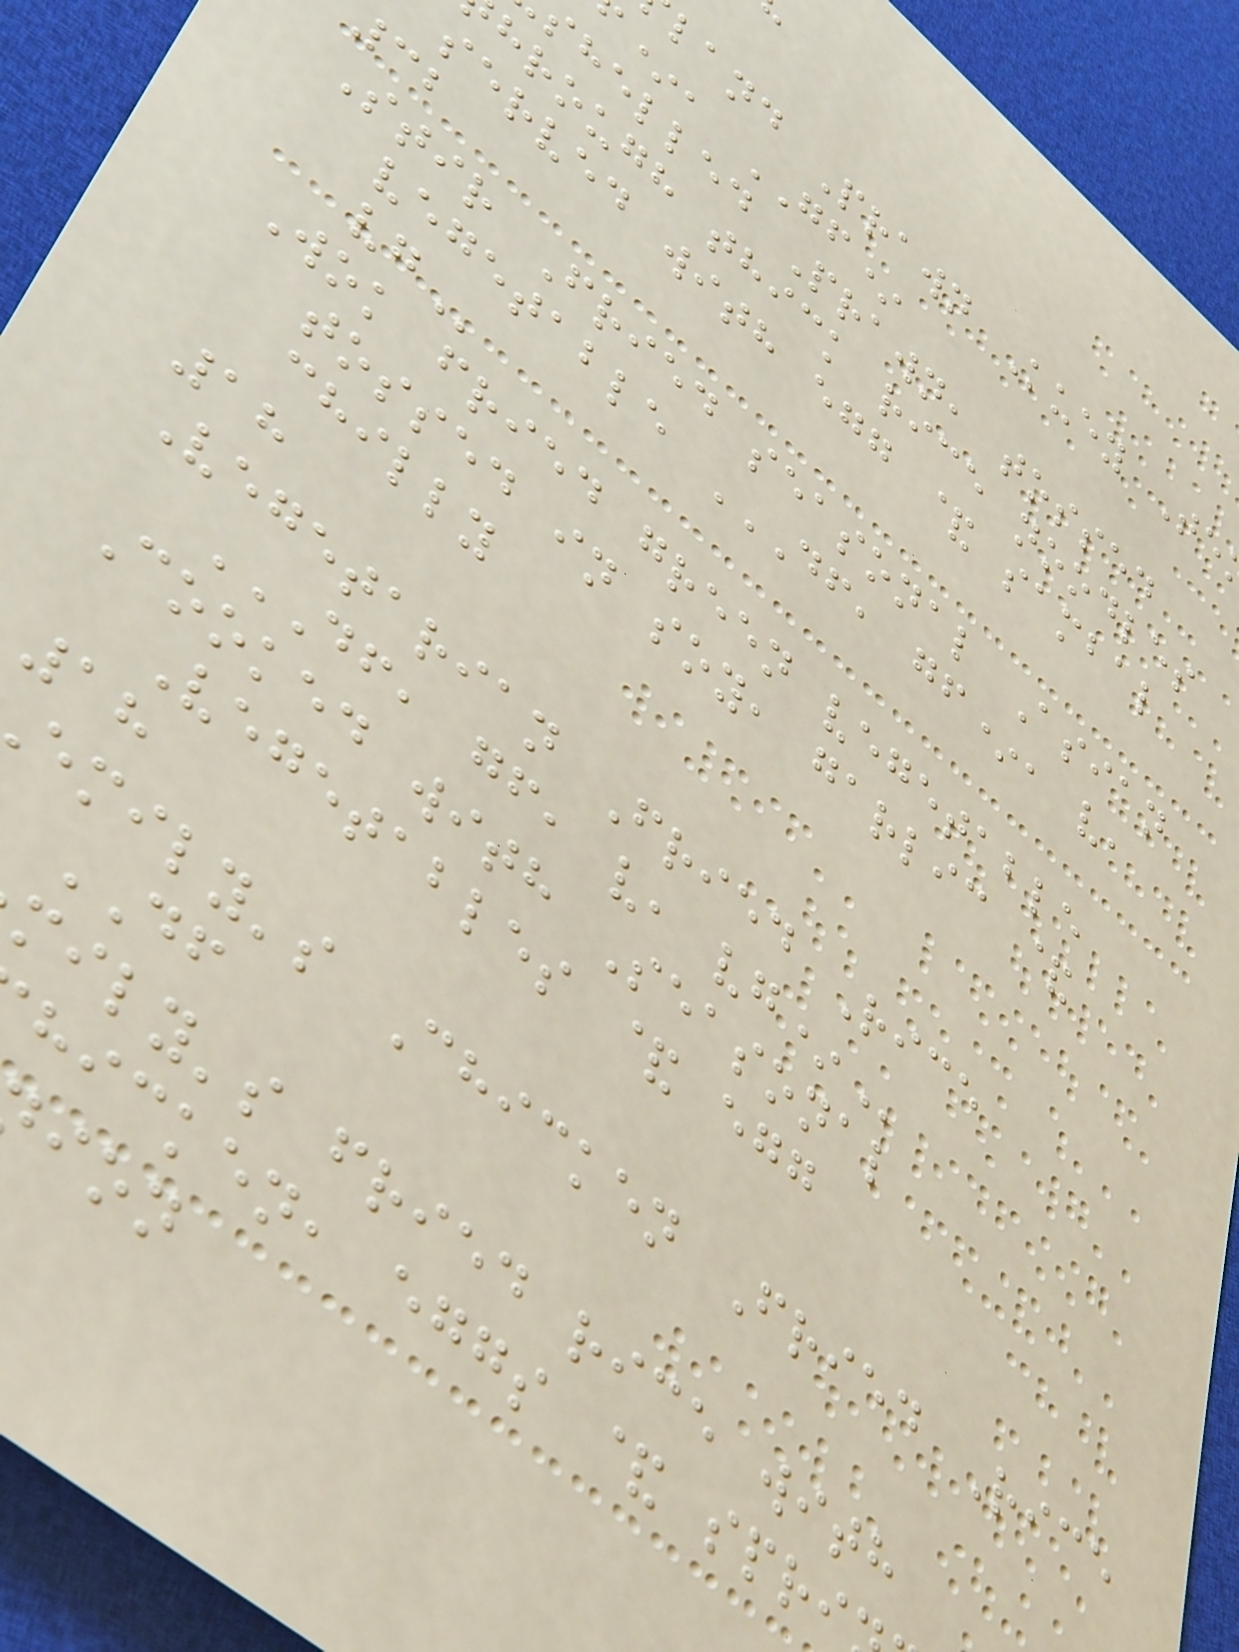land Prawn Kuey Te
*, GF*
shelled Prawn, tossed
hrough thick rice noodles
served with egg & sambal
32
Stir Fried seasonal Asian
vegetable DF, GF*, V,
Wok fried green vegetable
tossed in soy, garlic &
chilly
18
Vegetarian Fried Rice
DF, GF, V, VG*
Cooked with Seasonal
Vegetables & egg
18
emily's Chicken Fried Rice
DF
mily's fried rice with
hicken, eggs & spri
